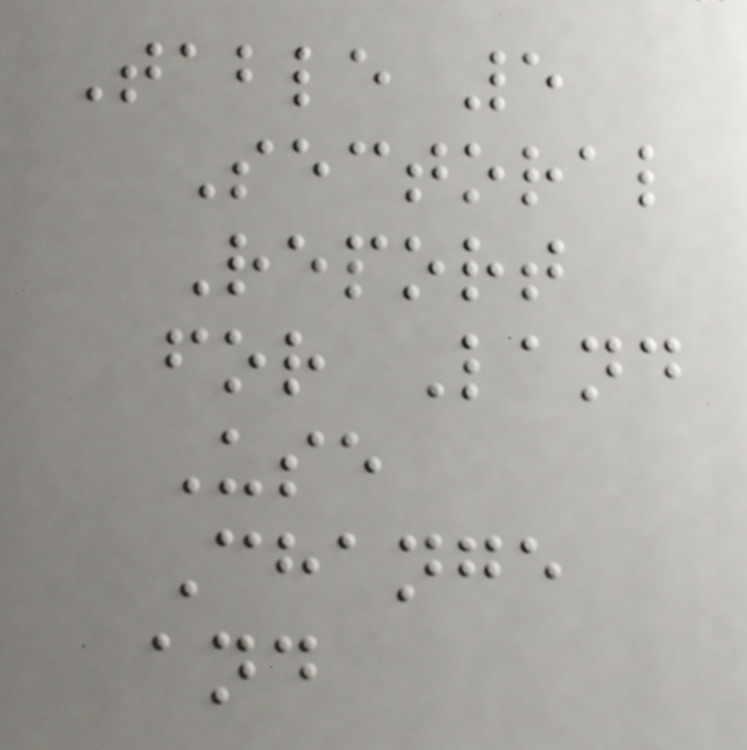Table 5
Sectoral
Report
for Land
Use
Change
and
